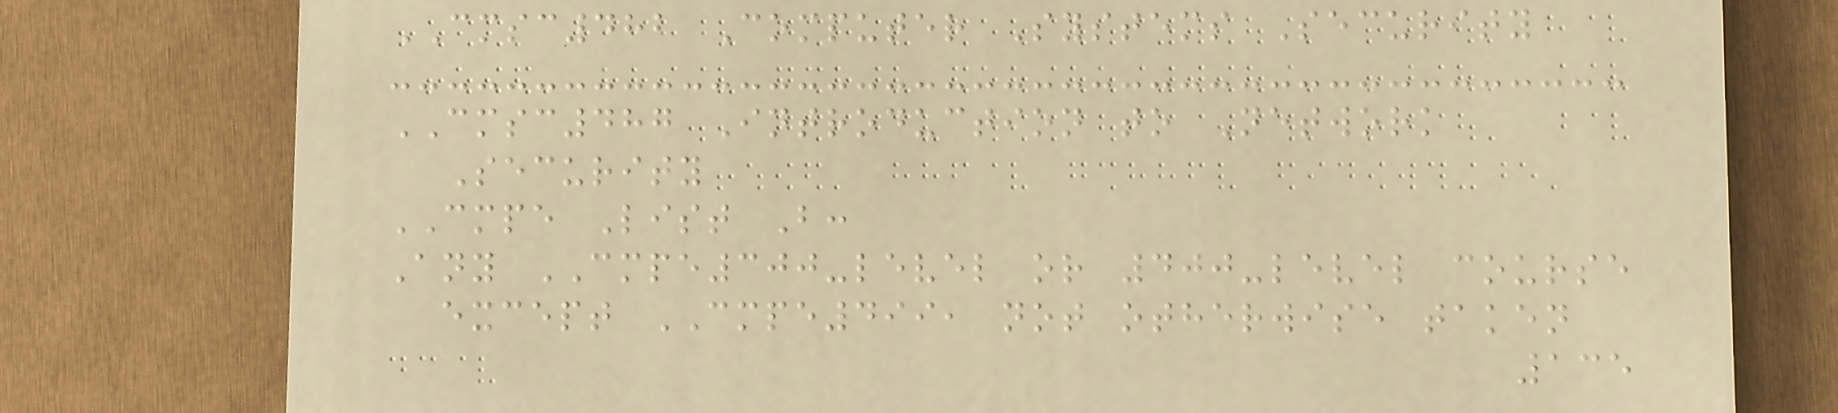CMSC482 Computer Systems Security
CMSC487 Introduction to Network
Security
CMPE List B:
Any CMPE300-level or 400-level course
except CMPE499, not otherwise taken
135
